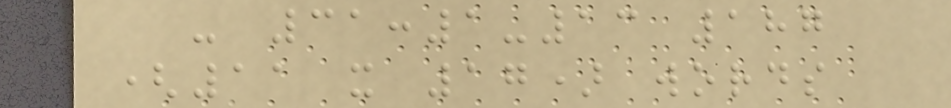- 31:1-13 187
(11 x 17) words
